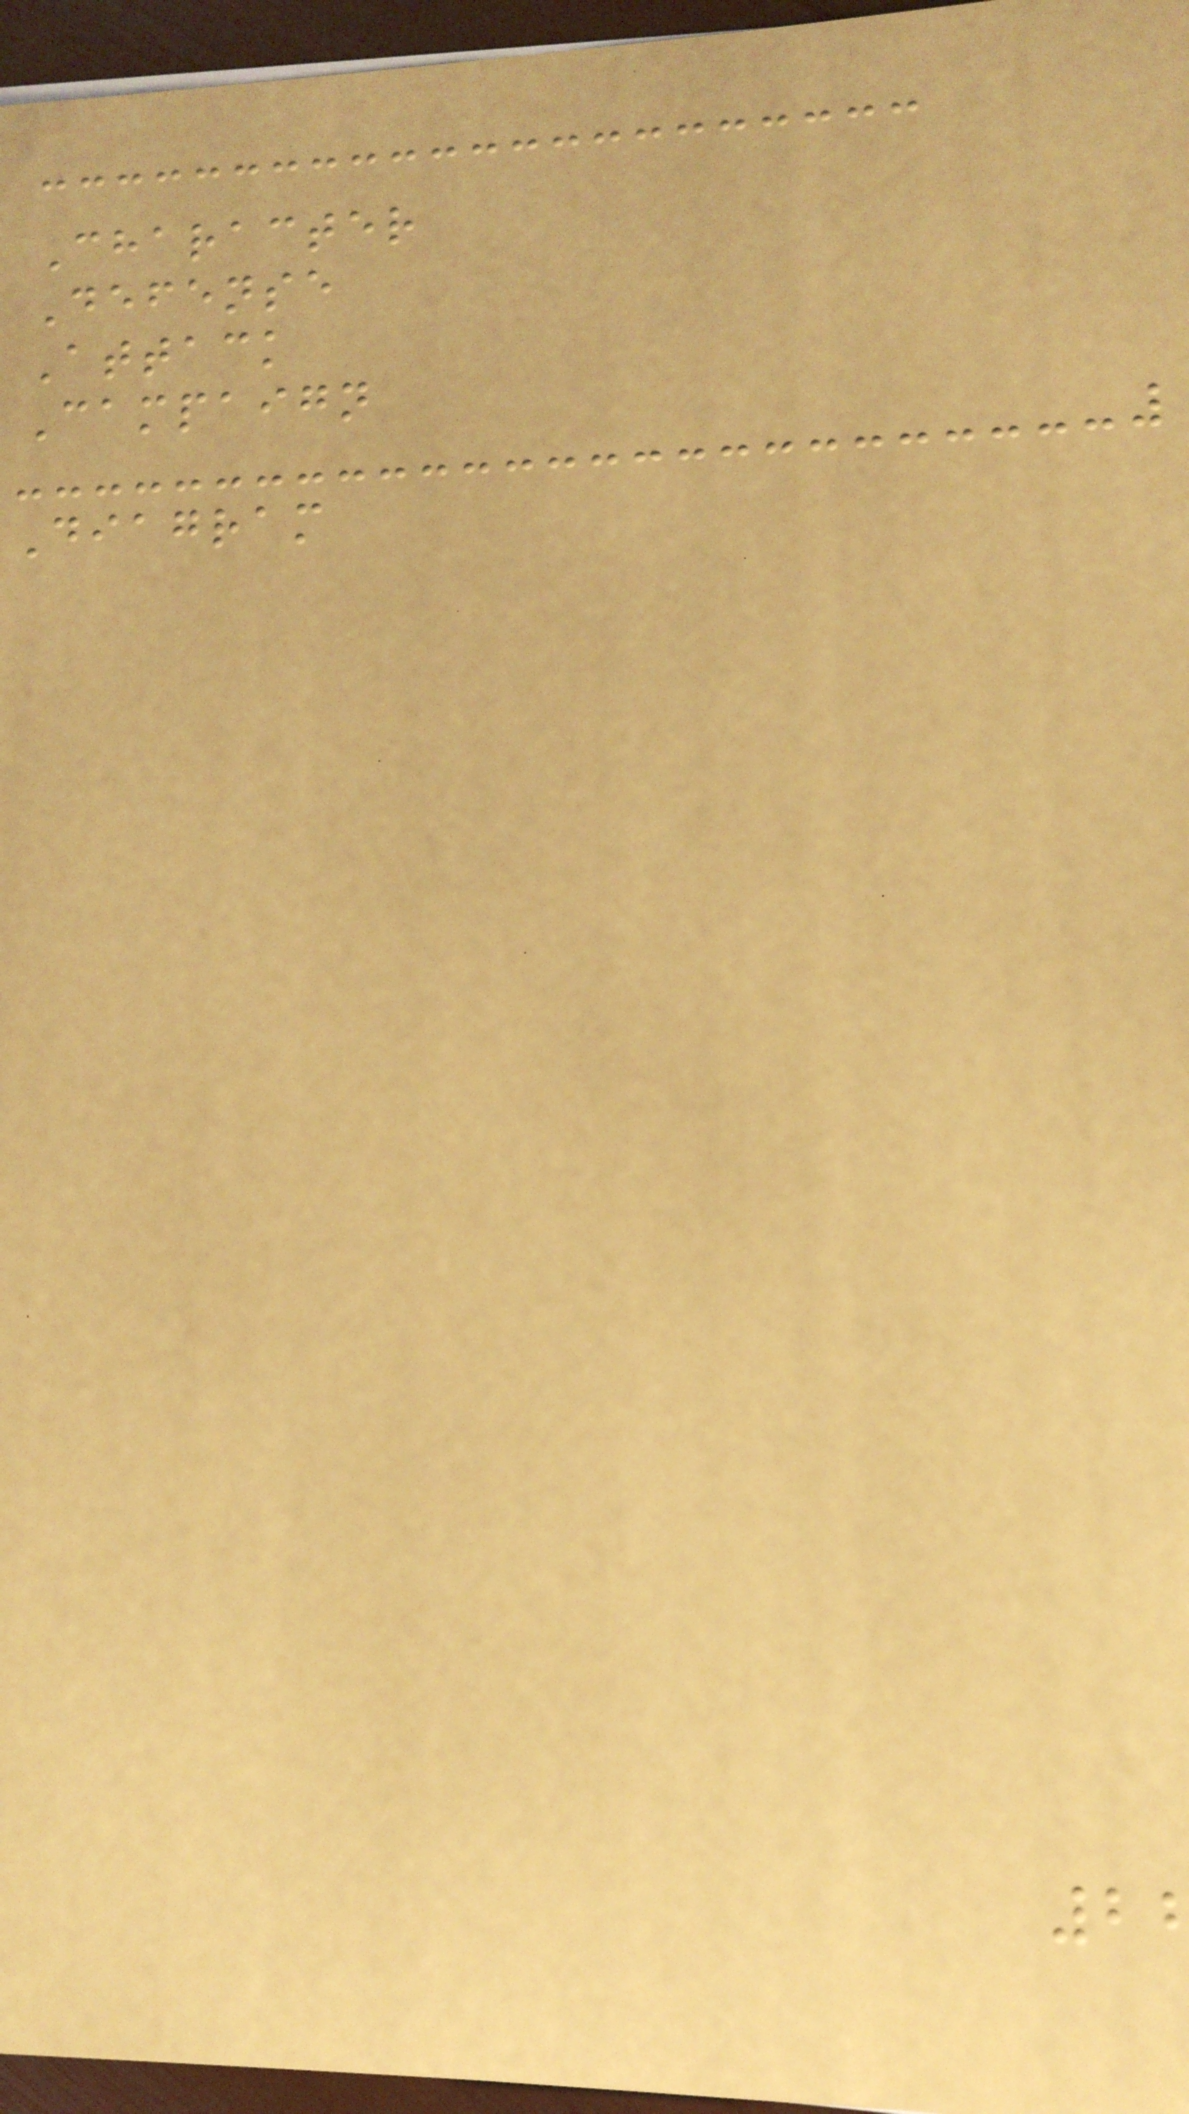Character
Defense
Attack
Campaign
Diagram
